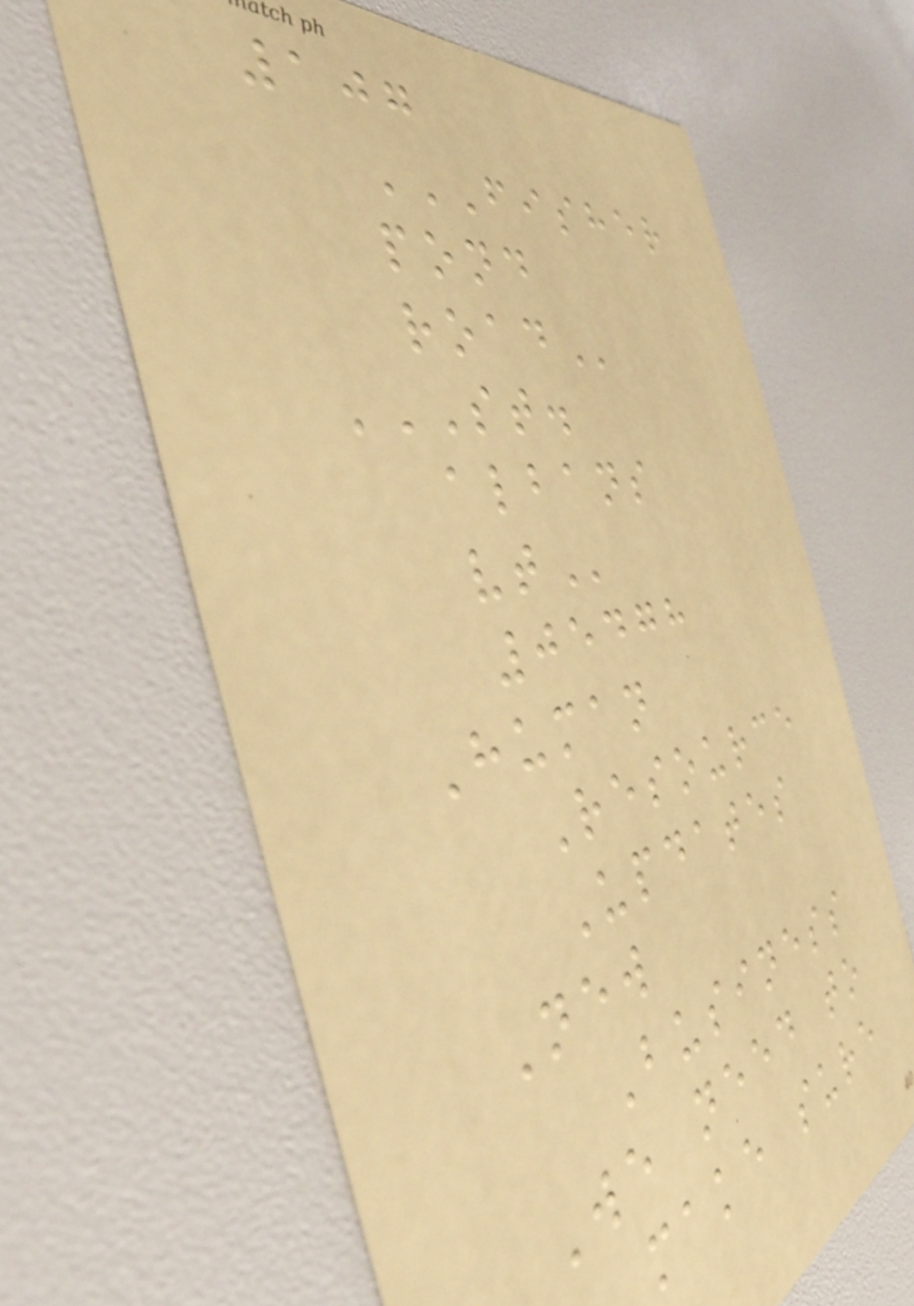107
FISHER
POND
ROAD
ST.
ALBANS
VT
05478
Human
Resource
Updates
New
Business
We need to
make sure
